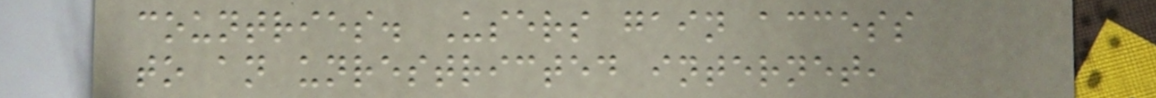countries. Users gain access
to an unrestricted internet,
